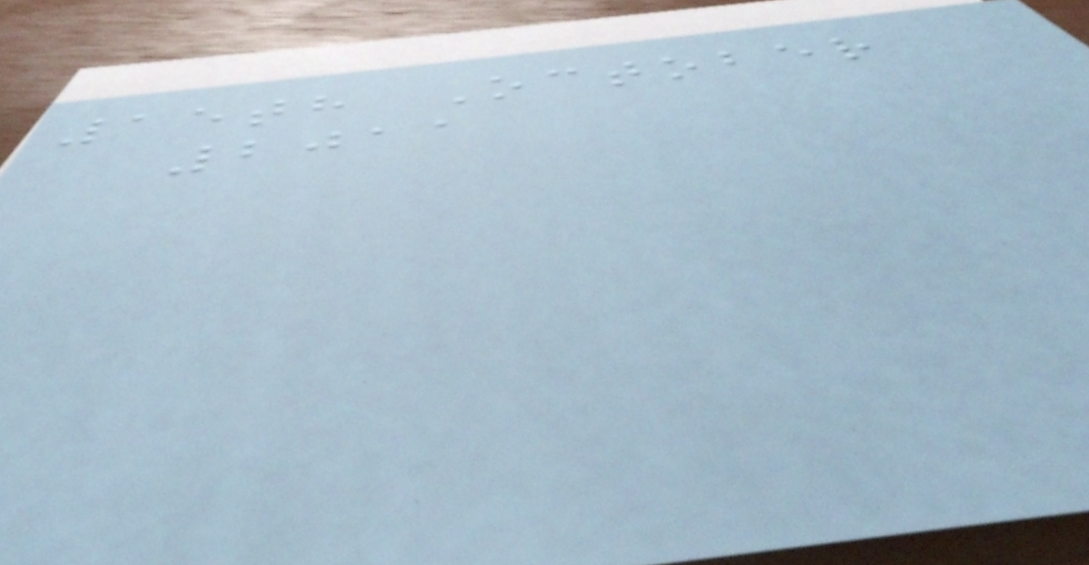15th October
2011
